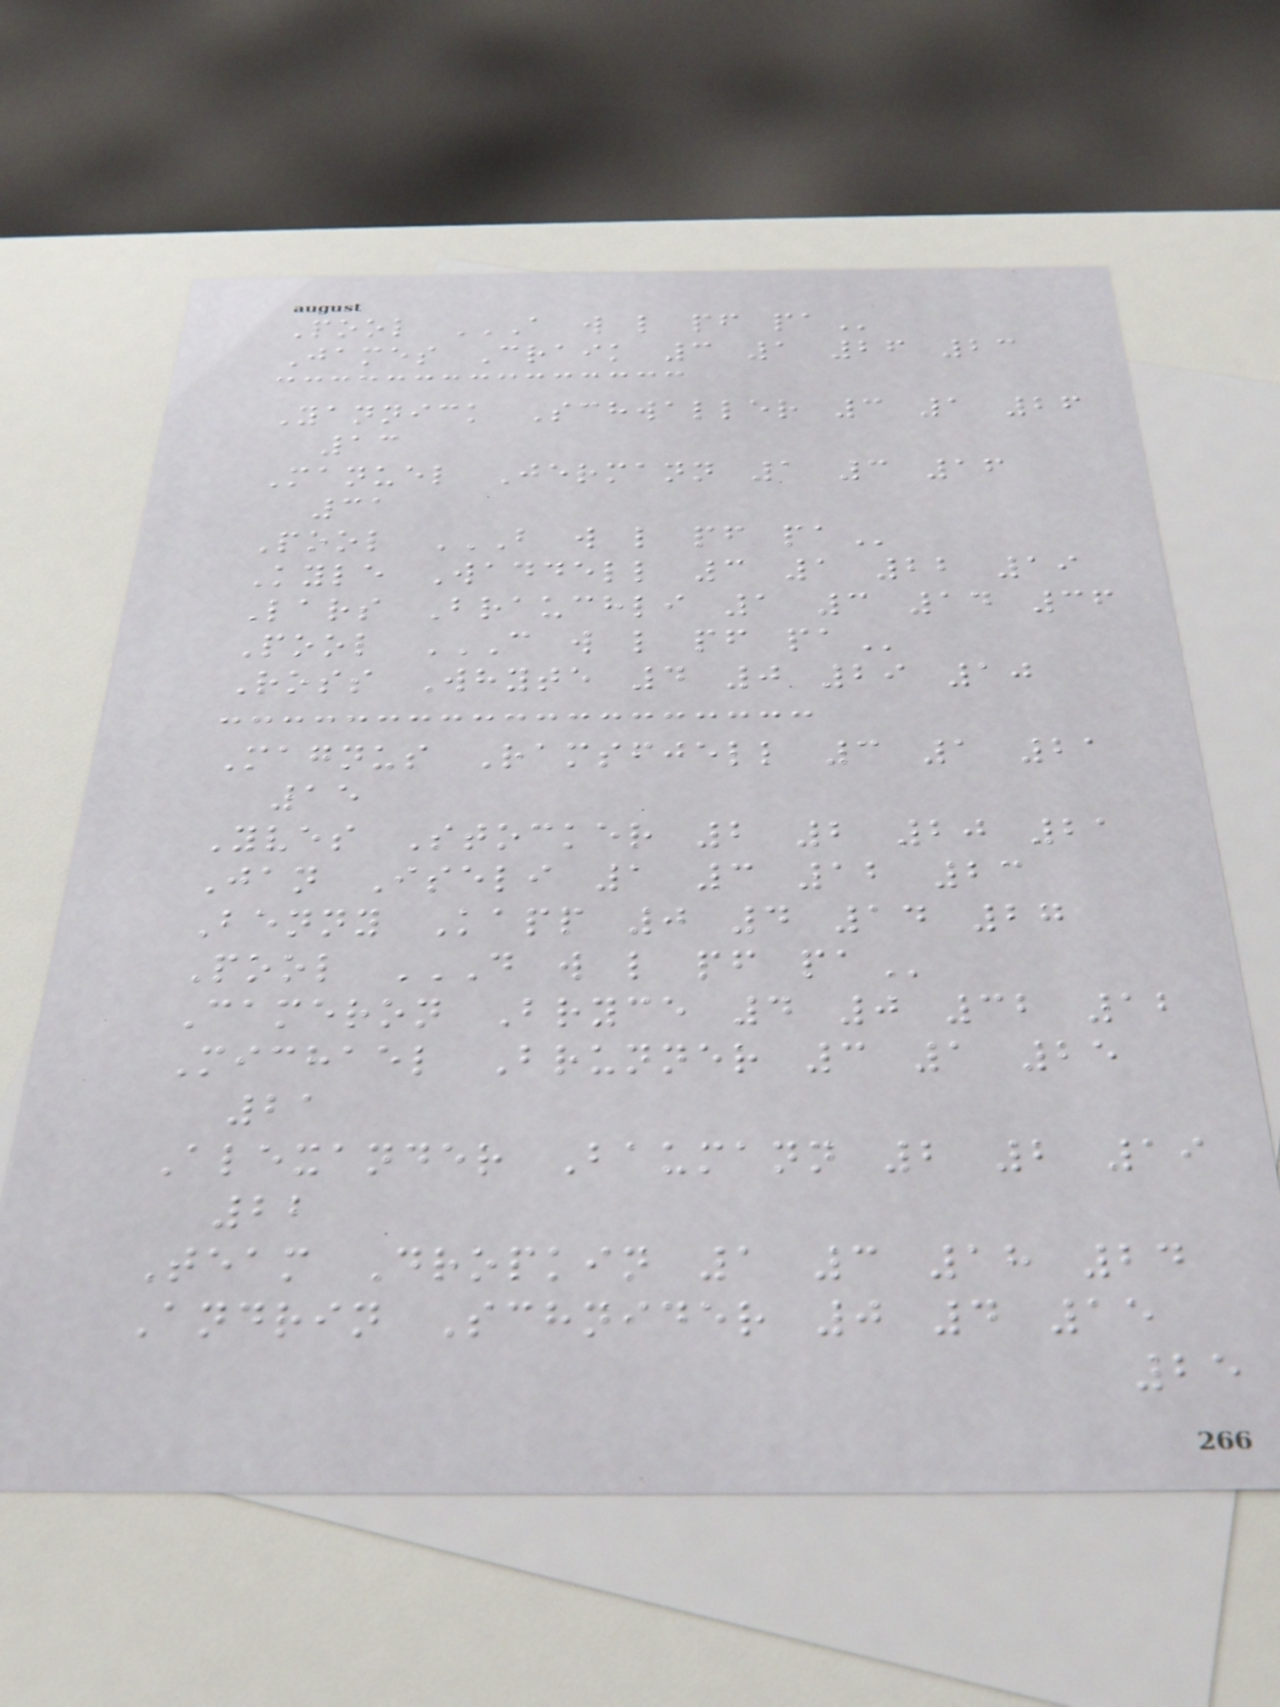Pool A W L PF PA
James Craik 3 1 26 23
Yannick Schwaller 3 1 26
13
Manuel Jermann 1 3 16
31
Pool B W L PF PA
Kyle Waddell 3 1 22 19
Lars Brauchli 1 3 14 36
Pool C W L PF PA
Ross Whyte 4 0 29 10
Magnus Ramsfjell 3 1 21
15
Yves Stocker 2 2 20 21
Jan Iseli 1 3 12 23
Benny Kapp 0 4 14 27
Pool D W L PF PA
Cameron Bryce 4 0 32 12
Michael Brunner 3 1 25
21
Alexander Baumann 2 2 19
22
Team Dropkin 1 3 18 24
Andrin Schnider 0 4 15
25
